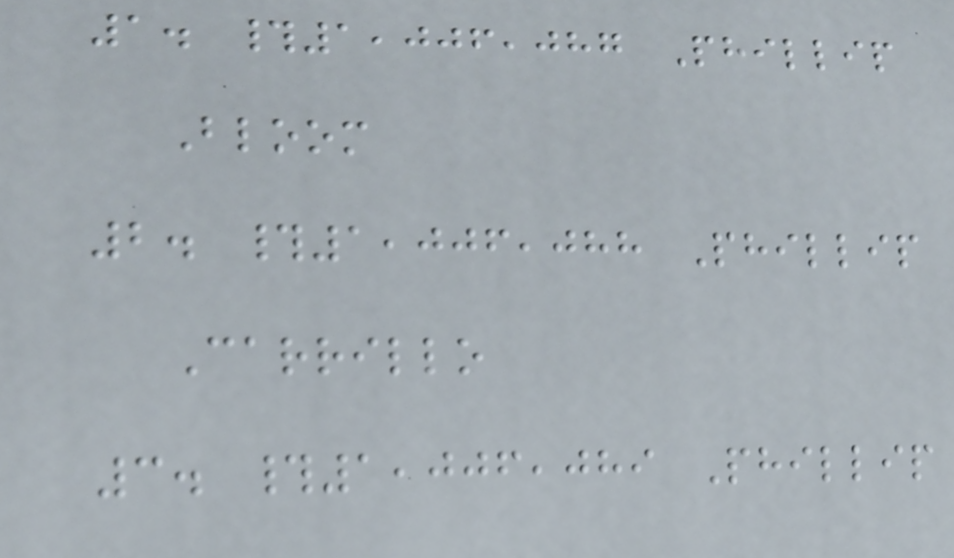1. #1,006,087 Phillip
Bloom
2. #1,006,088 Phillip
Carrillo
3. #1,006,089 Phillip
